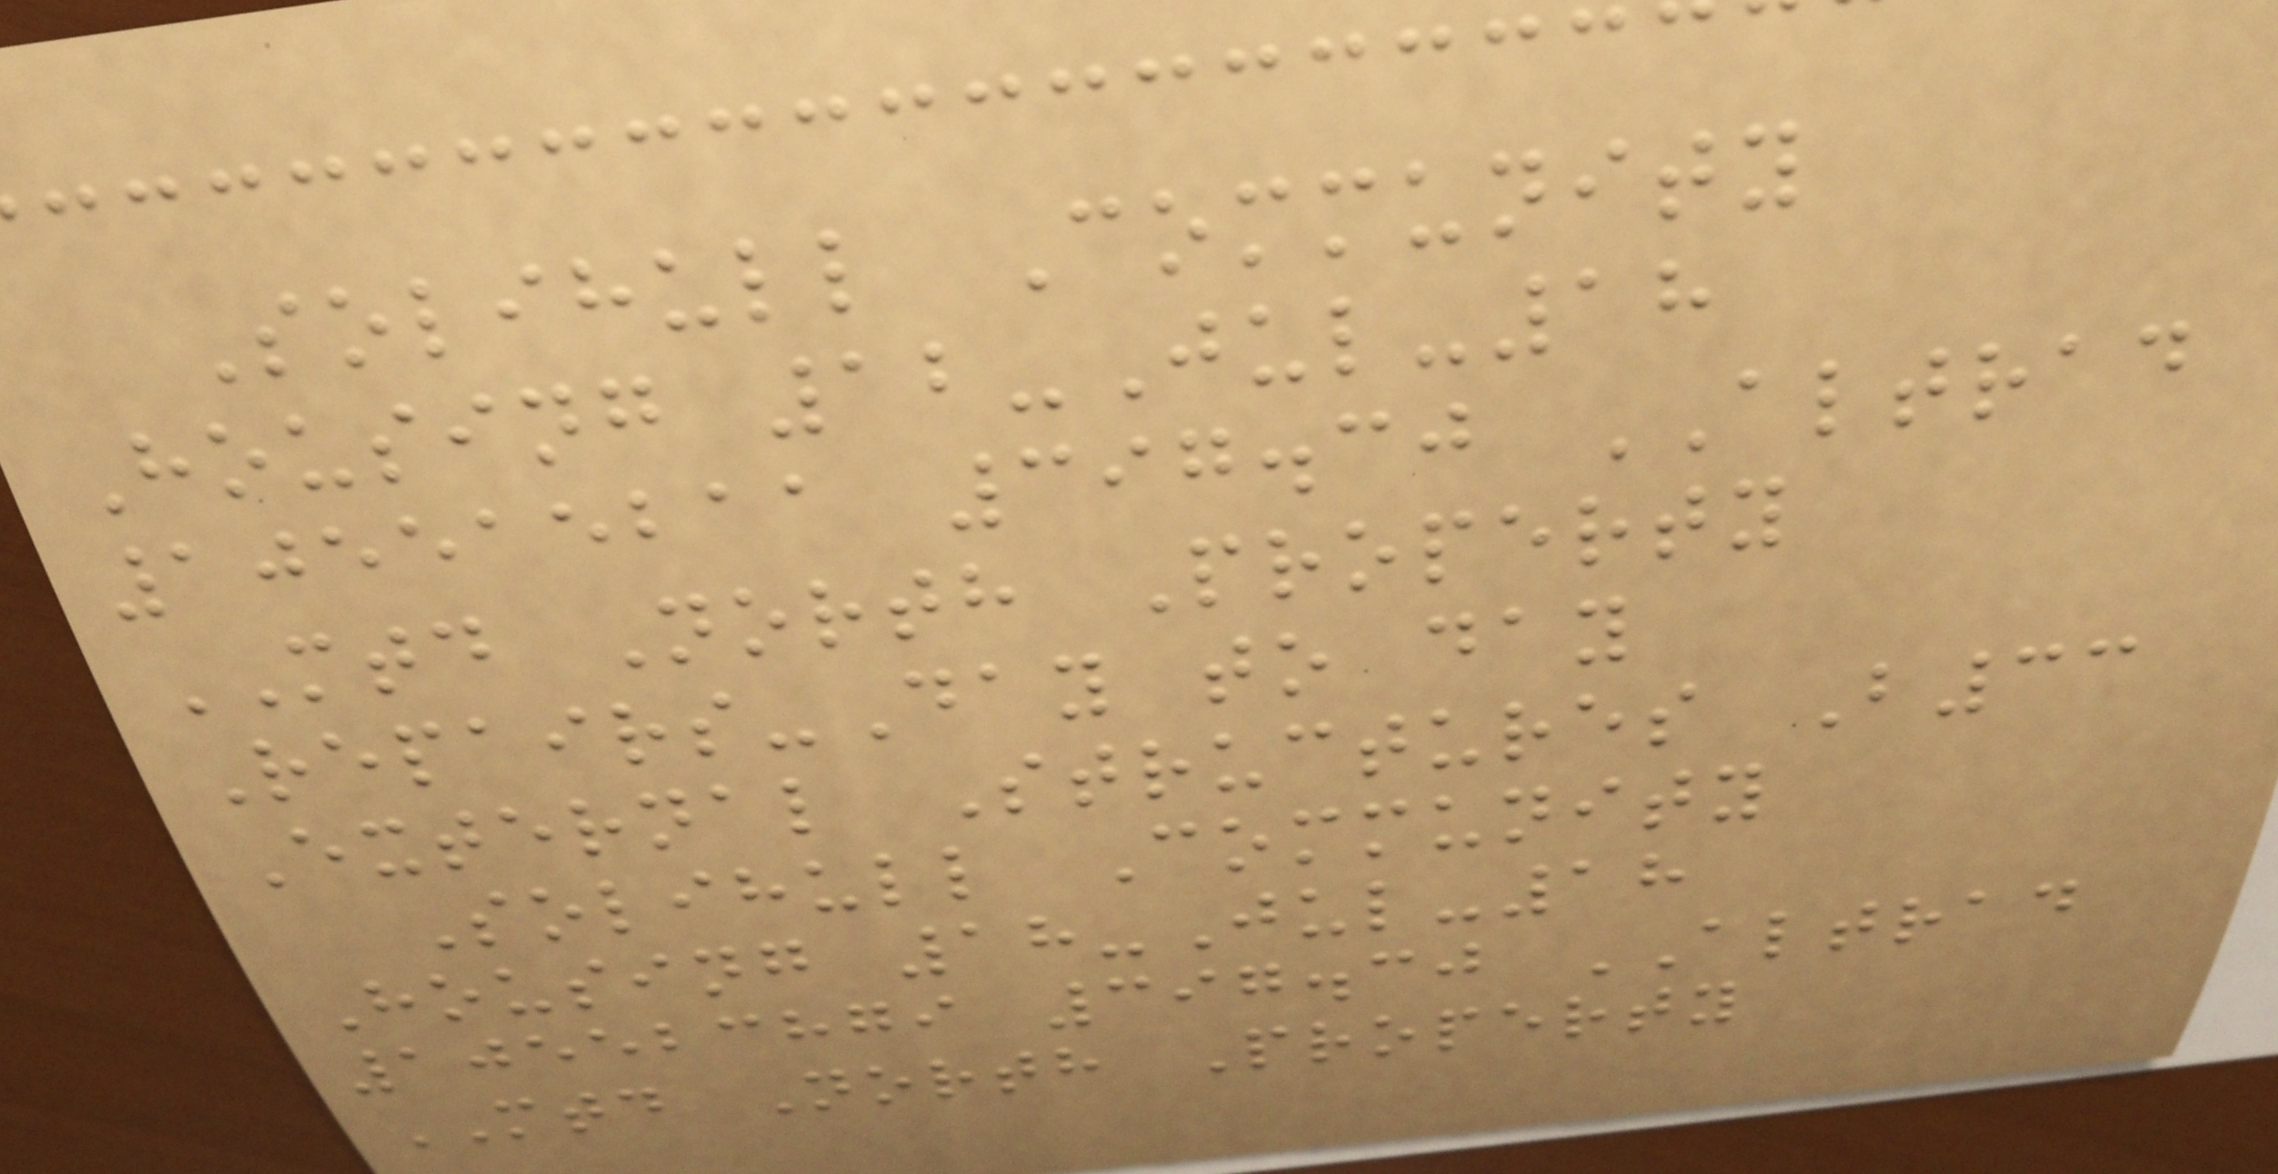Solihull Community
Housing 12-Jul-18
105515211 397.30 ALTRAD
MTD North Property
Repairs-Day to day
External Structures B33
Solihull Community
Housing 18-Jul-18
105523879 397.30 ALTRAD
MTD North Property
